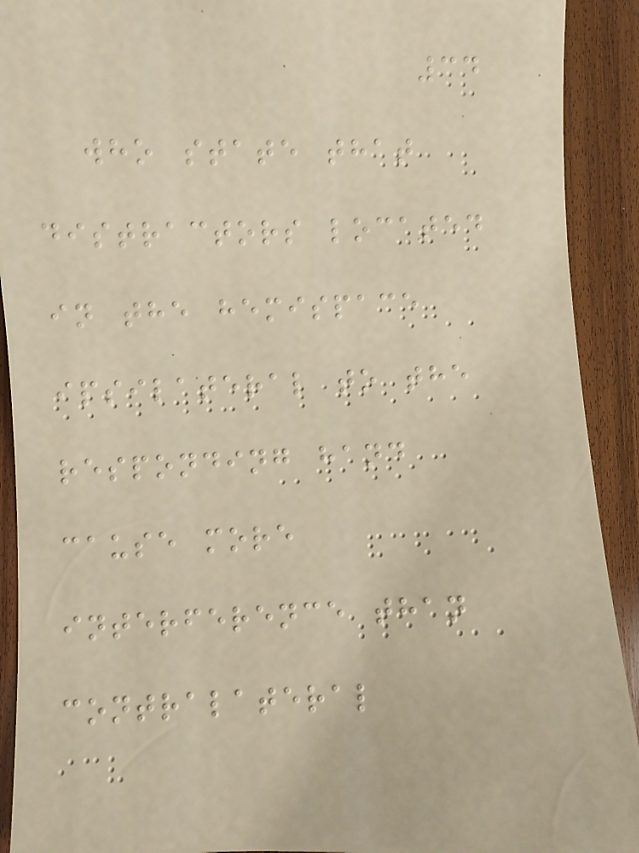34
who state that
distractors located
in the hemispace
ipsilateral to the
responding hand
cause more
interference than
contralateral
